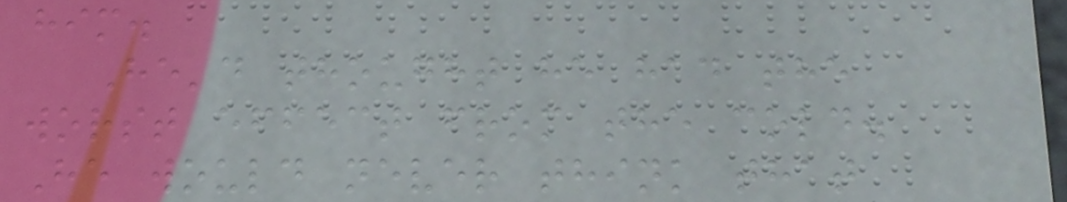him.
He'd thought he had the
worst effect from the cold.
He would never think that
